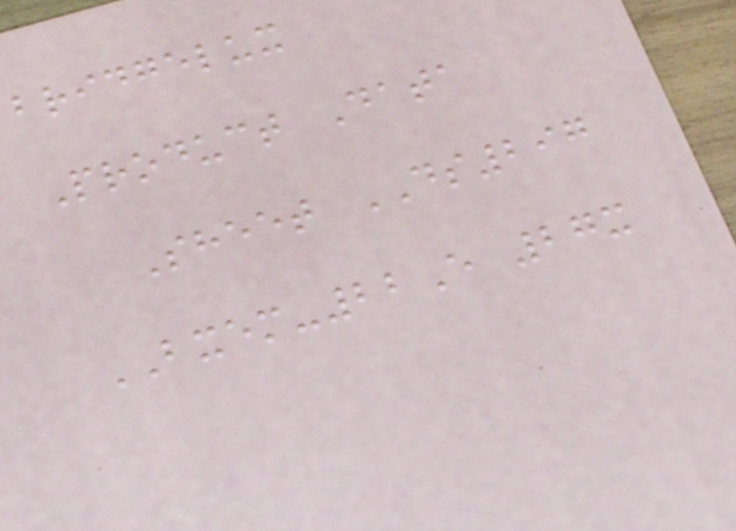bridgelux
Product Data
Sheet DS297
BXEM-22E 27x
